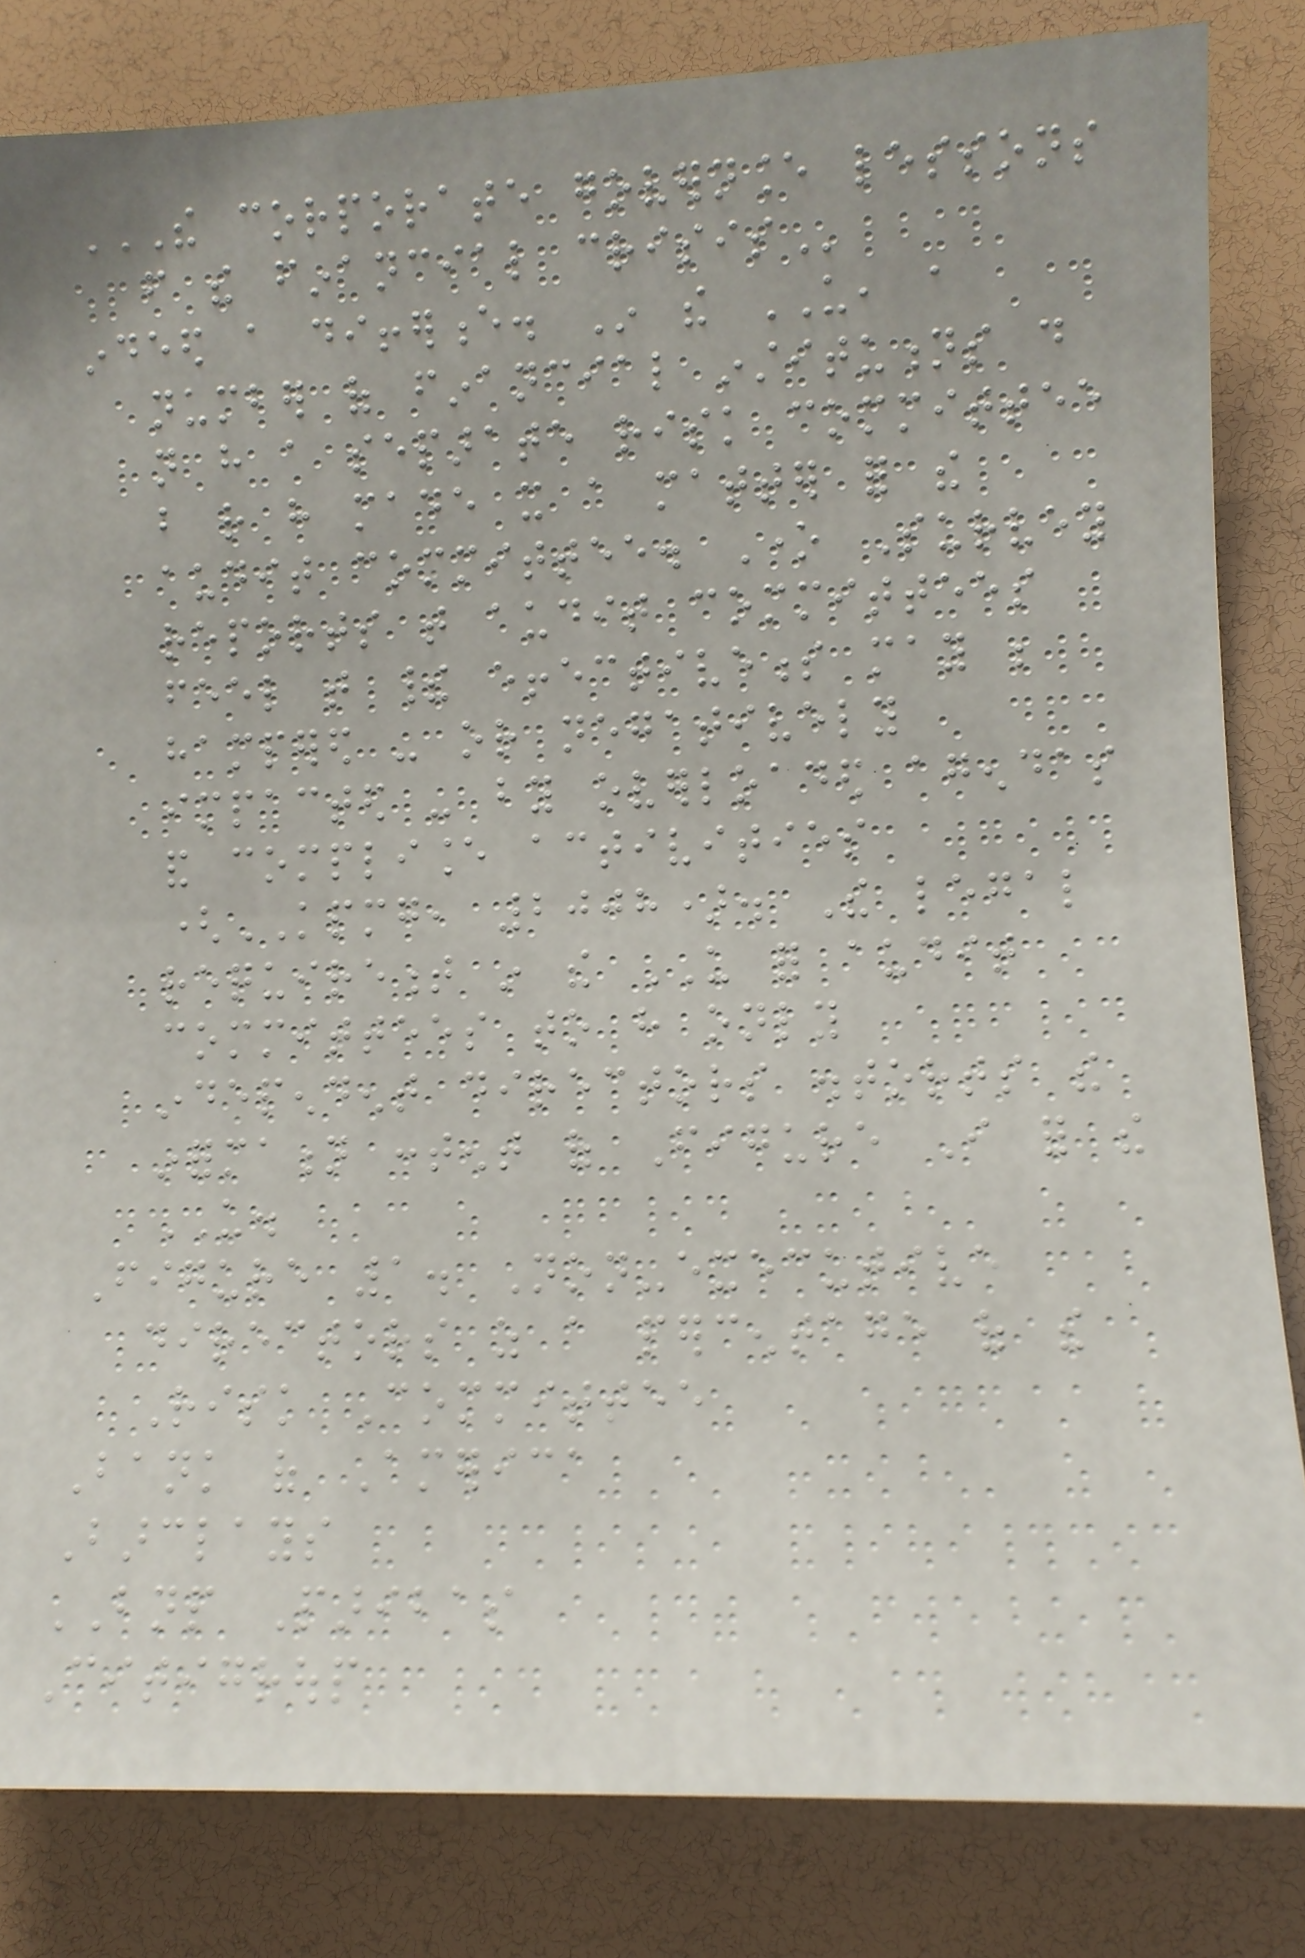THE CORPORATE GOVERNANCE LESSONS
FROM THE FINANCIAL CRISIS
indeed a difference. In the US, a
number of financial institutions do
not have a separate risk committee
but rather have made it a matter for the
audit committee. One Survey
reports that audit committees
feel that their effectiveness may be
hampered - or negatively
impacted - by overloaded agendas
and compliance activities
(KPMG, 2008). The legal
requirement in the US for audit
committees to have only
independent directors distorts the
information content of Figure I for the
US.
Figure 1. Non-executive
directors as a percentage of the
Risk Committee
Bank of America
Barclays
BNP Paribas
Citigroup
